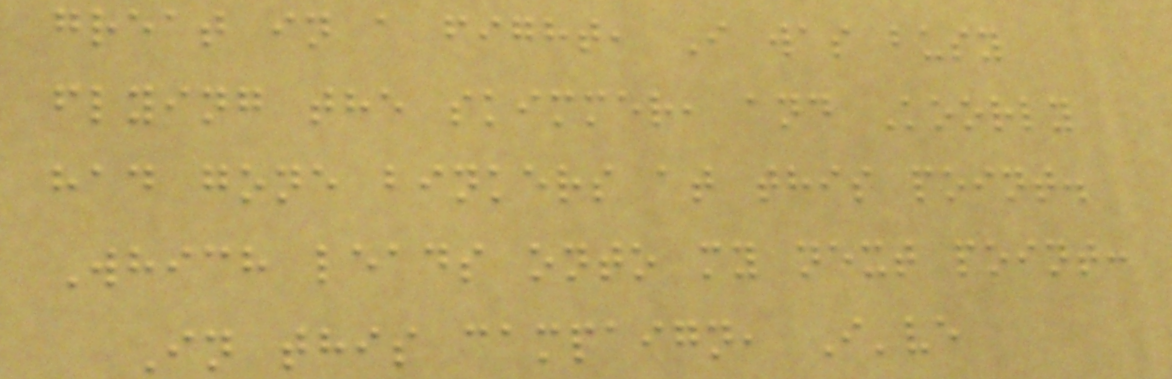great in a fight, I was busy
flying the skimmer, and Koorly
had gone binkers at this point.
Which leads onto my next point:
In this campaign, I've
